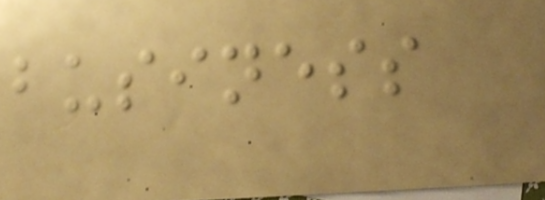business
